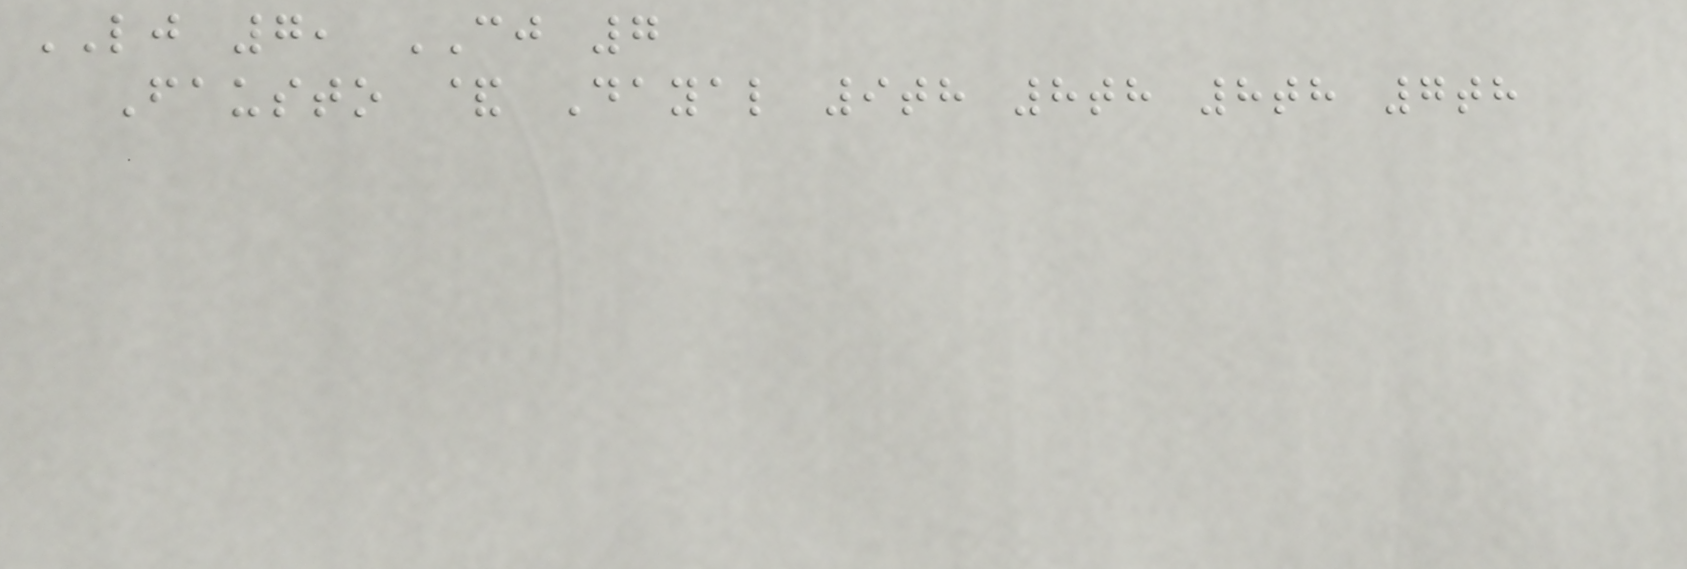LJ 7, CJ 7
Fausto & Dayal 9th 8th 8th 7th
